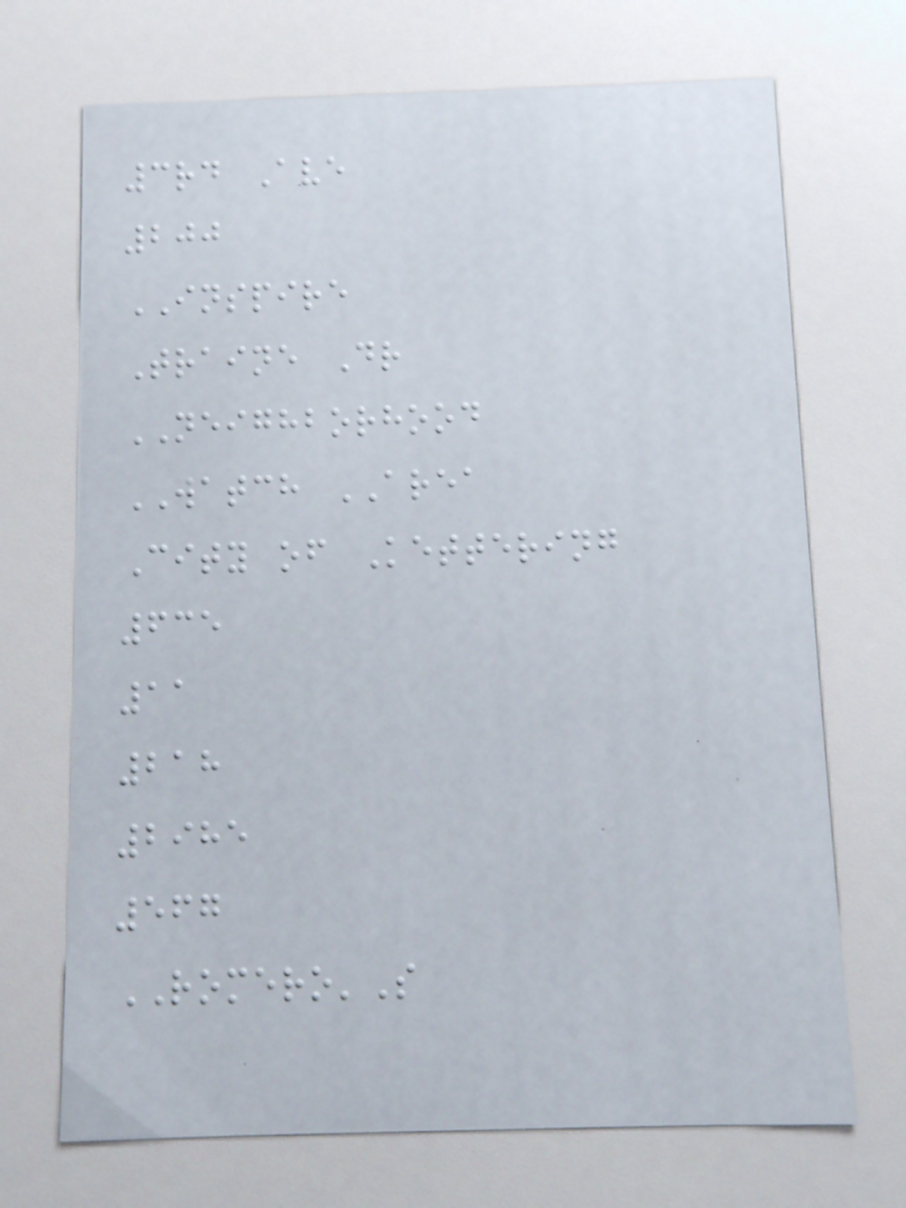3rd Ave
200
INSPIRE
Traine Dr
NEIGHBORHOOD
WATCH AREA
City of Kettering
635
11
218
2985
567
ROMERO'S
